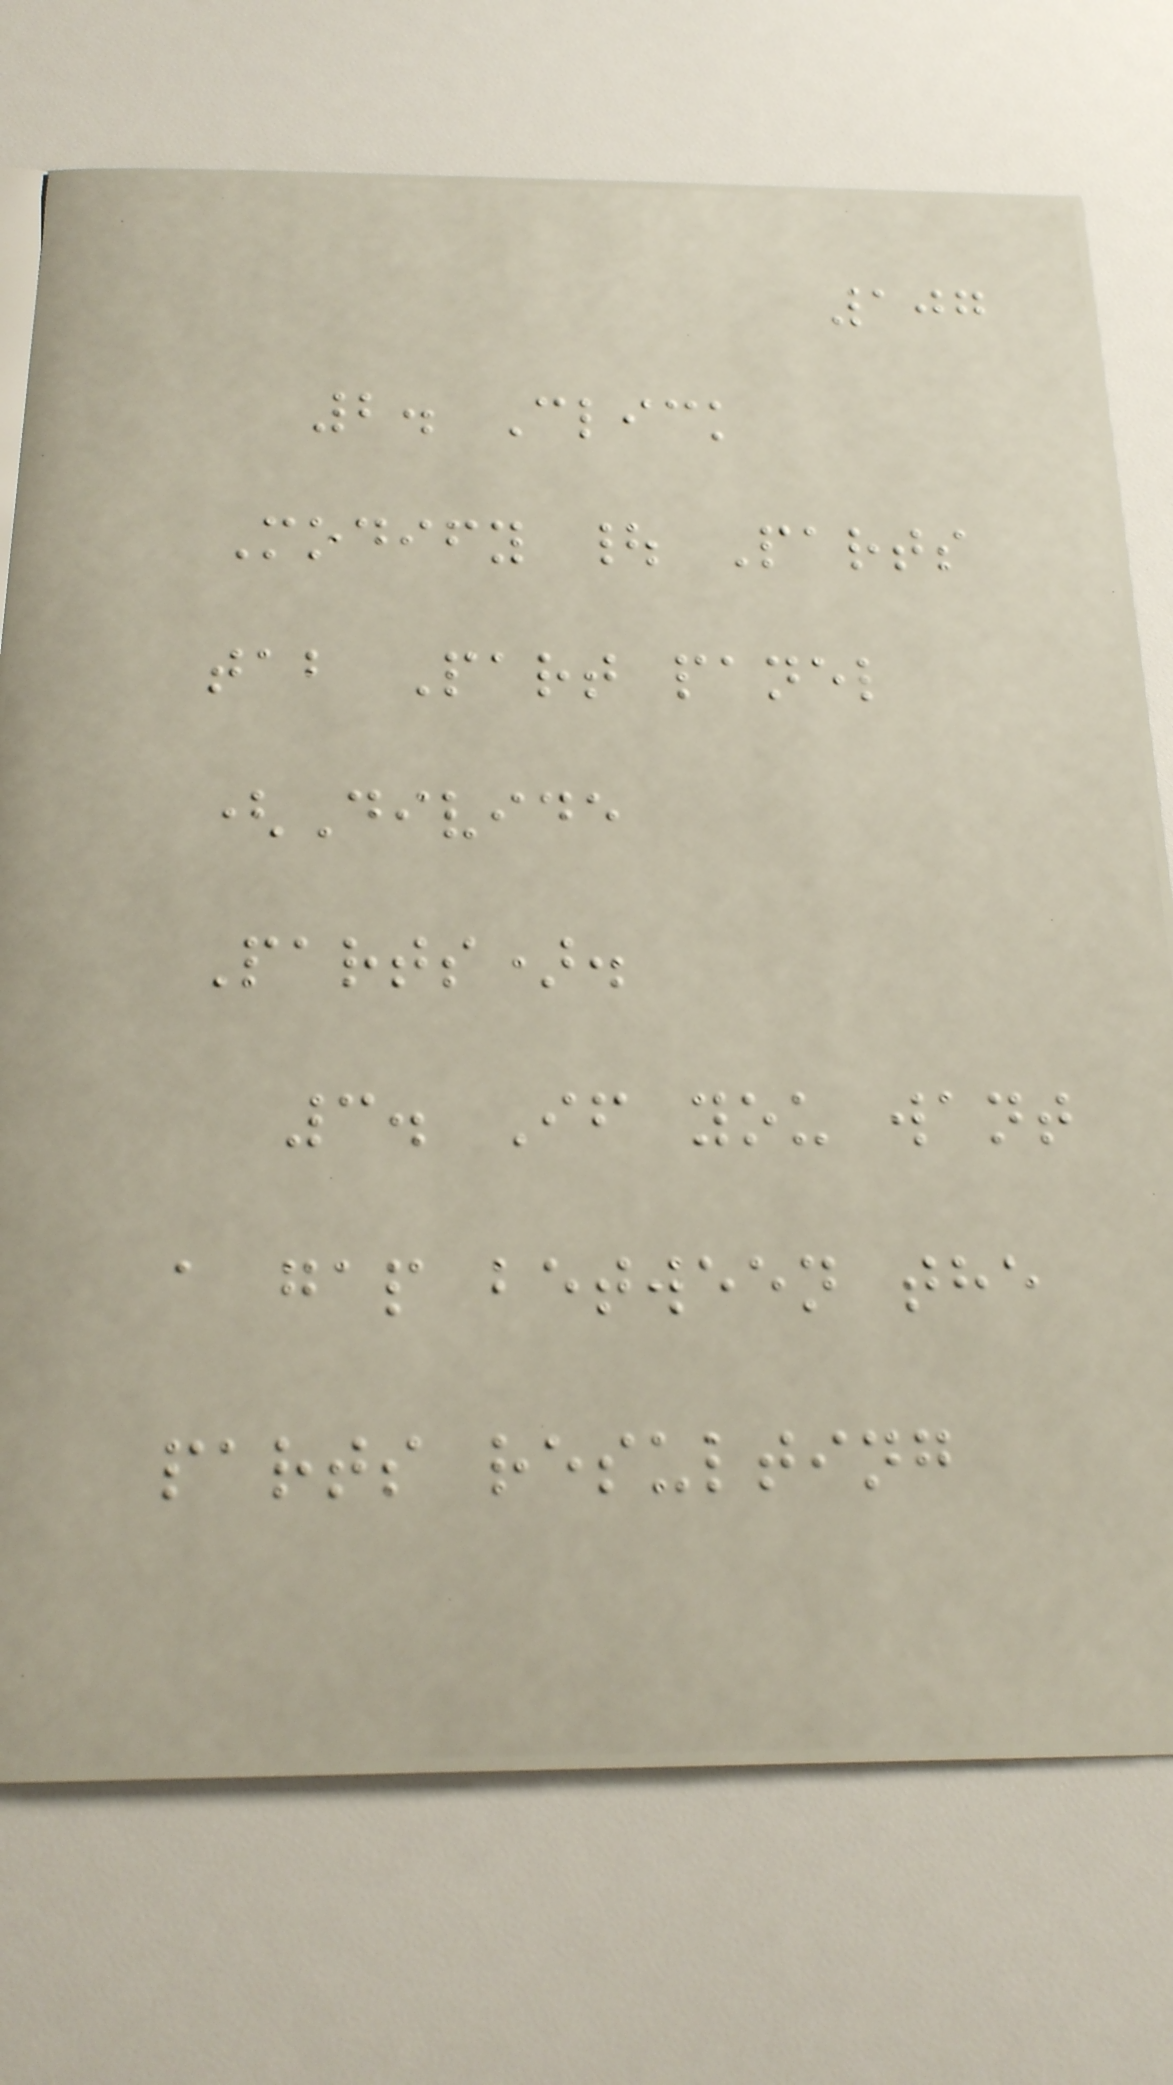107
2. Click
Modify | Parts
tab Part panel
(Divide
Parts).
3. If you want
a gap between the
parts resulting
